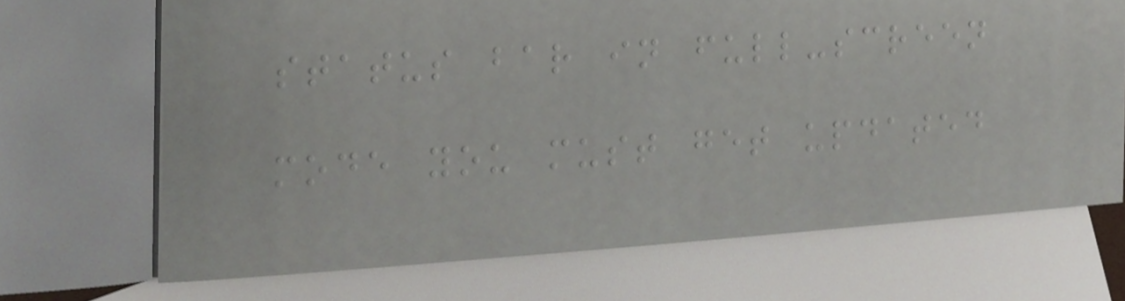status bar in full-screen
mode you must get updated
